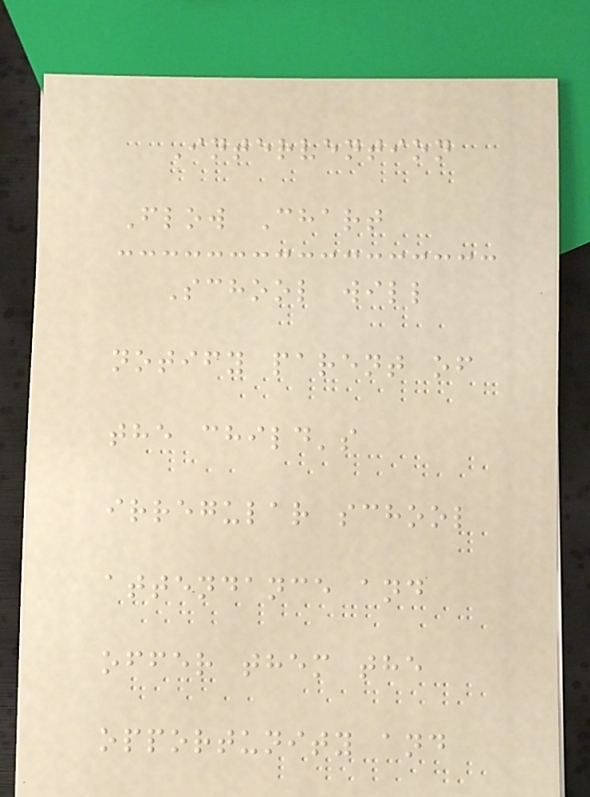Intervention
Flow Chart
School will
notify parent of
the child's
irregular school
attendance and
offer them the
opportunity and
